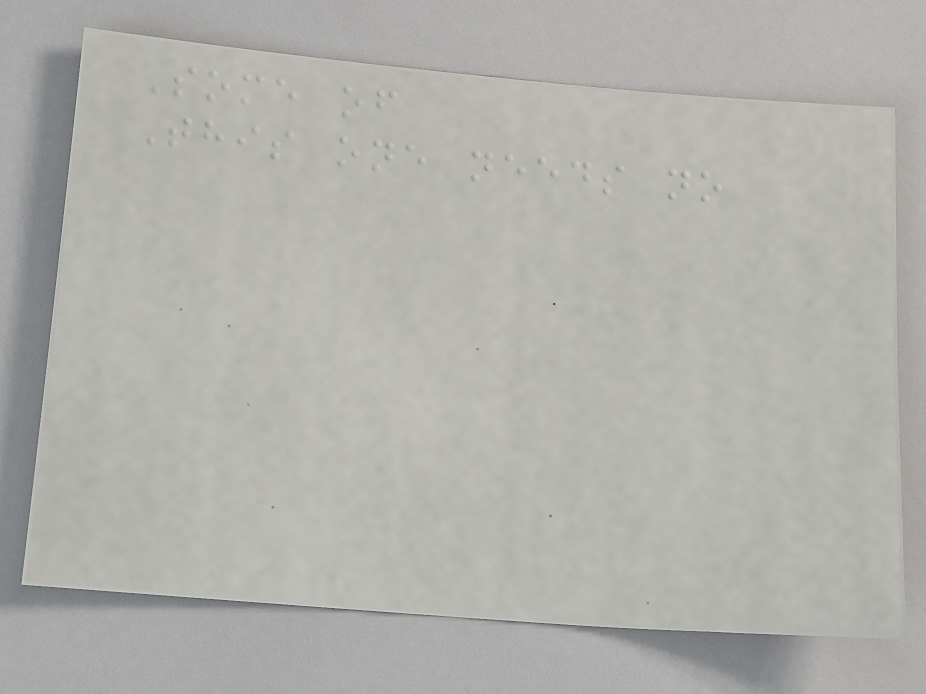Some of
This one needs no
